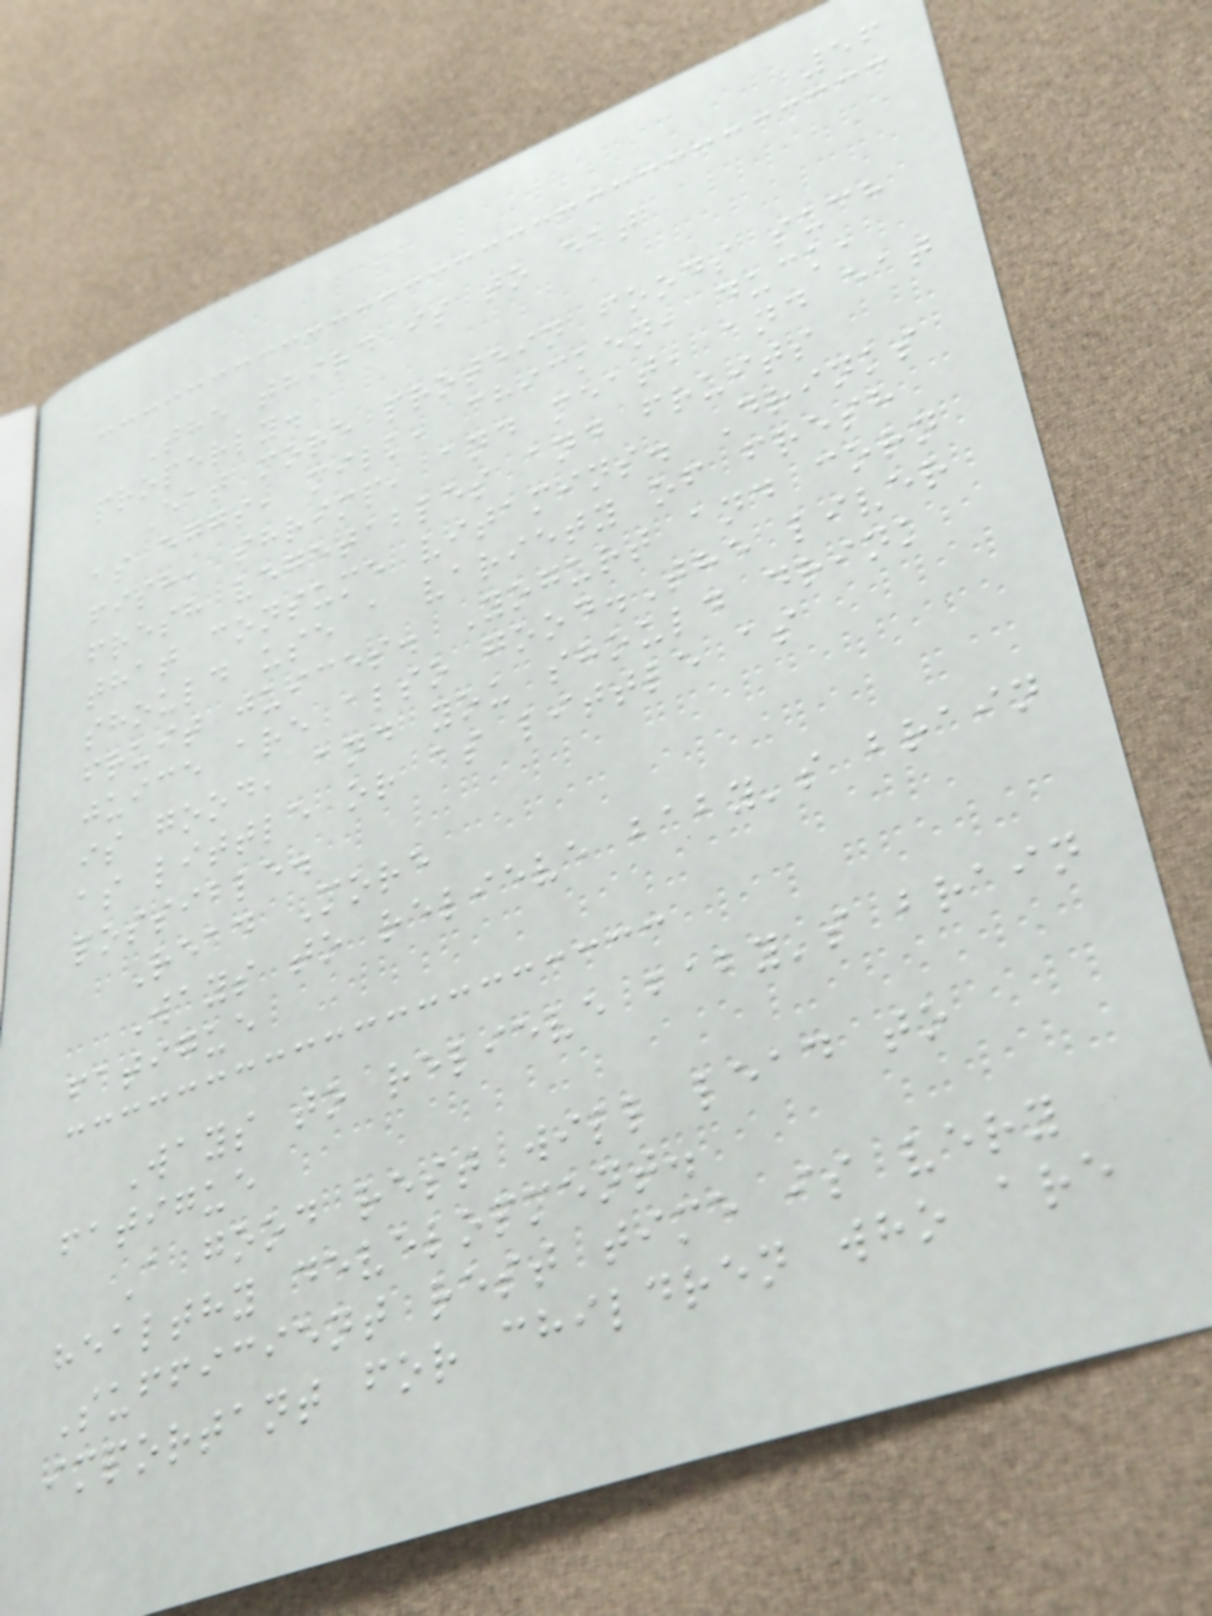56
The third is to eat
properly.
Eat more protein foods such
as eggs, milk, chicken, duck,
fish, shrimp, and meat, and eat
fresh vegetables and fruits
that consume vitamins. Drinks
should use a variety of fresh
fruit juices. Yogurt and corn
juice are also good.The liver
is good, and you should drink
as little or as little as
possible.
Read More
Ways to relieve baby's brain
fatigue
Ways to relieve baby's brain
fatigue
A good rest will lead to
healthy development.
Sufficient rest time is very
important for children who are
